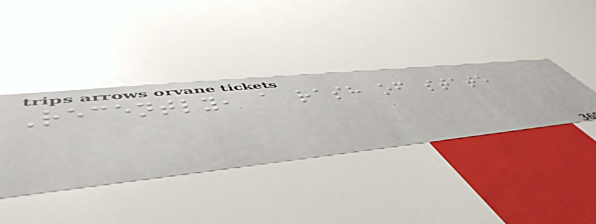Recently, a rash of state
